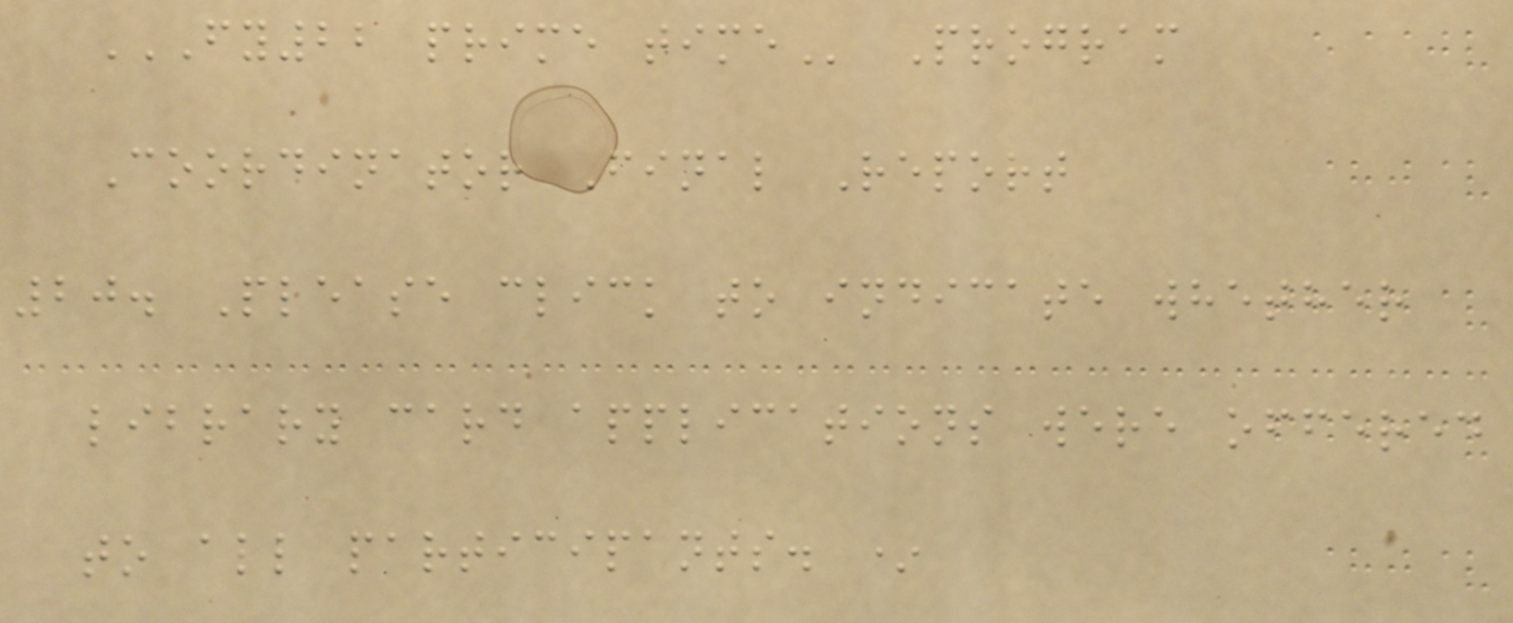FY22 PRIME TIME Program
Coordinator Final Report
20. Please click to indicate whether
library card applications were offered
to all participants. *
